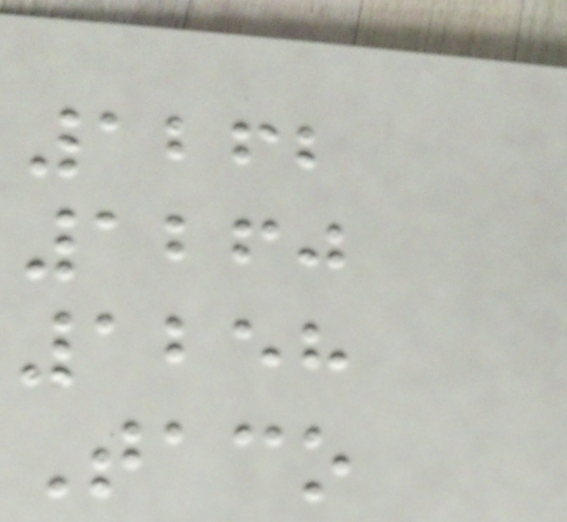1262
1260
1258
Taco
